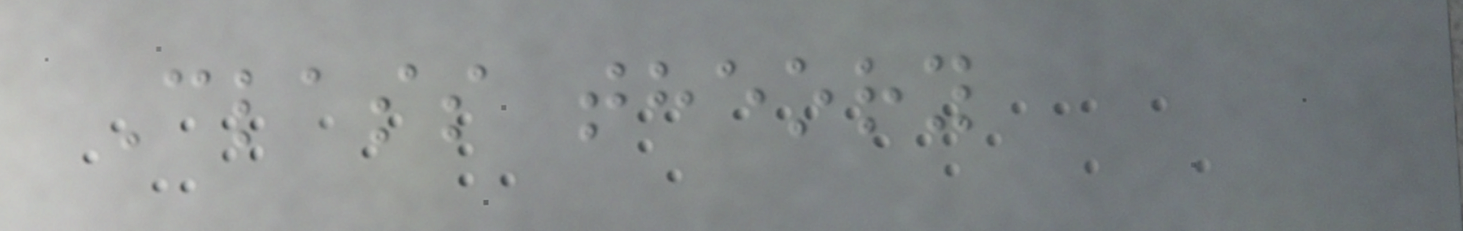Class theory
